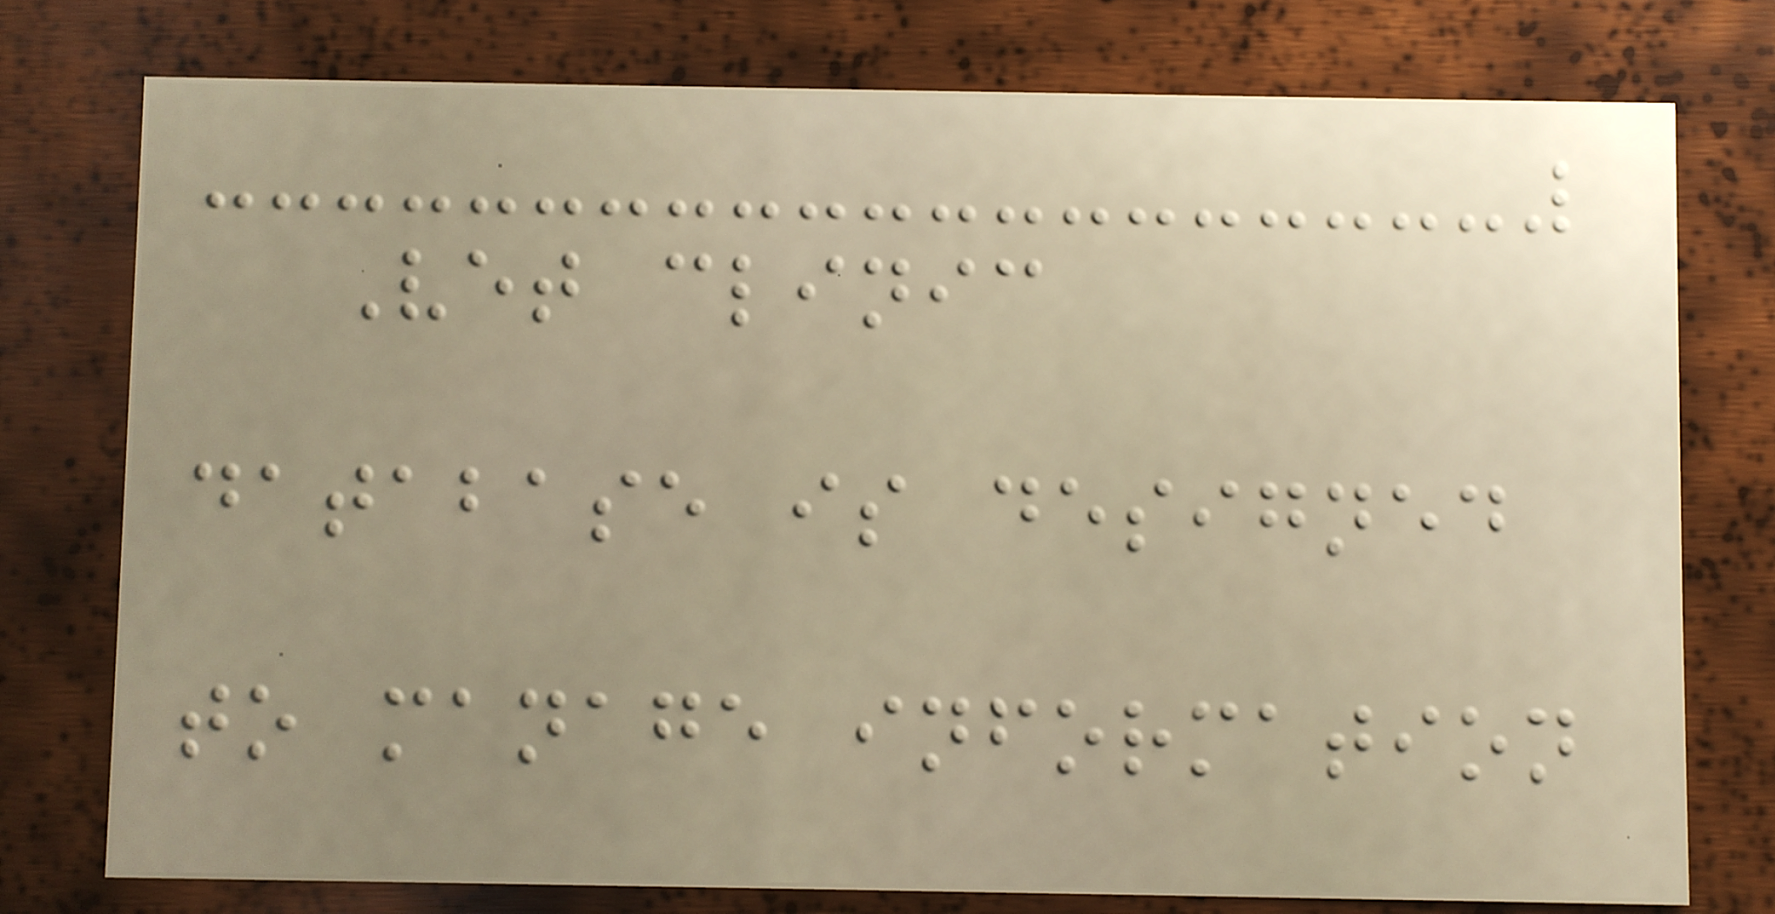Vet clinic
database is designed
to manage information
